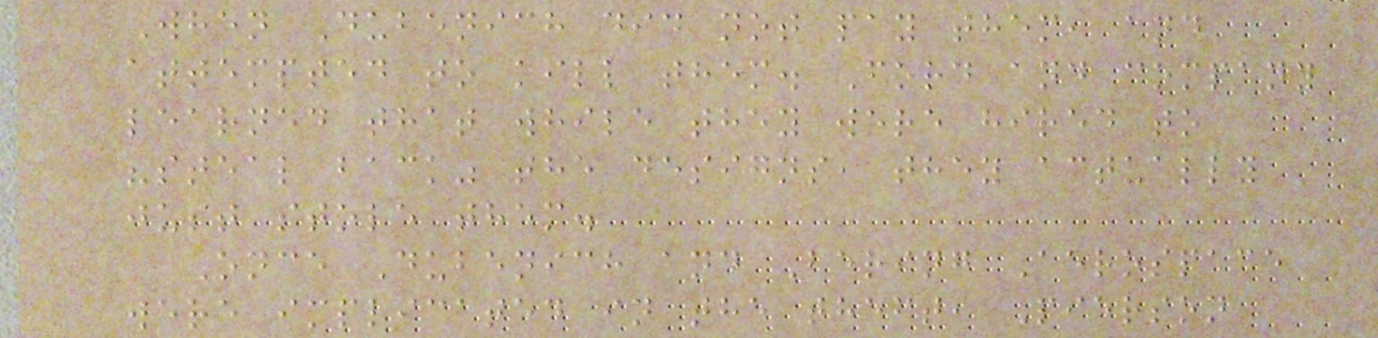When Dubenich did not pay them, and
attempted to kill them. Ford and company
learned that while they were hired to
"steal back" the designs, they actually
just stole them.
Once Dubenich and Bering Aerospace
were implicated in the theft, Pierson
